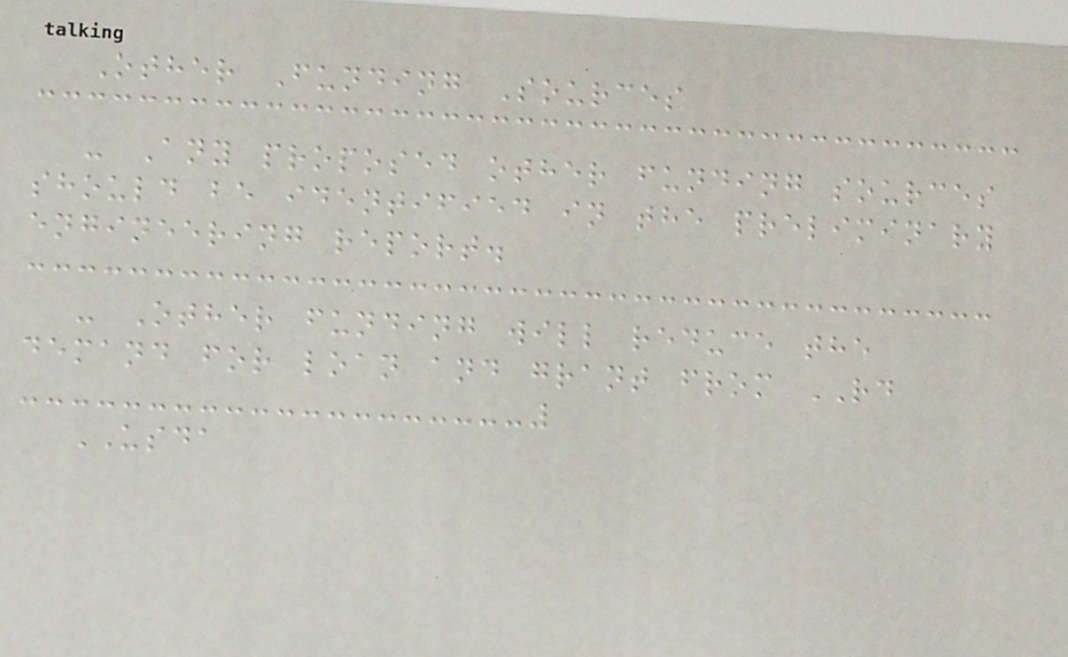Other Funding Sources
- Any proposed other funding sources
should be identified in the preliminary
engineering report.
- Other funding will reduce the
demand for loan and grant from RD
USDA
